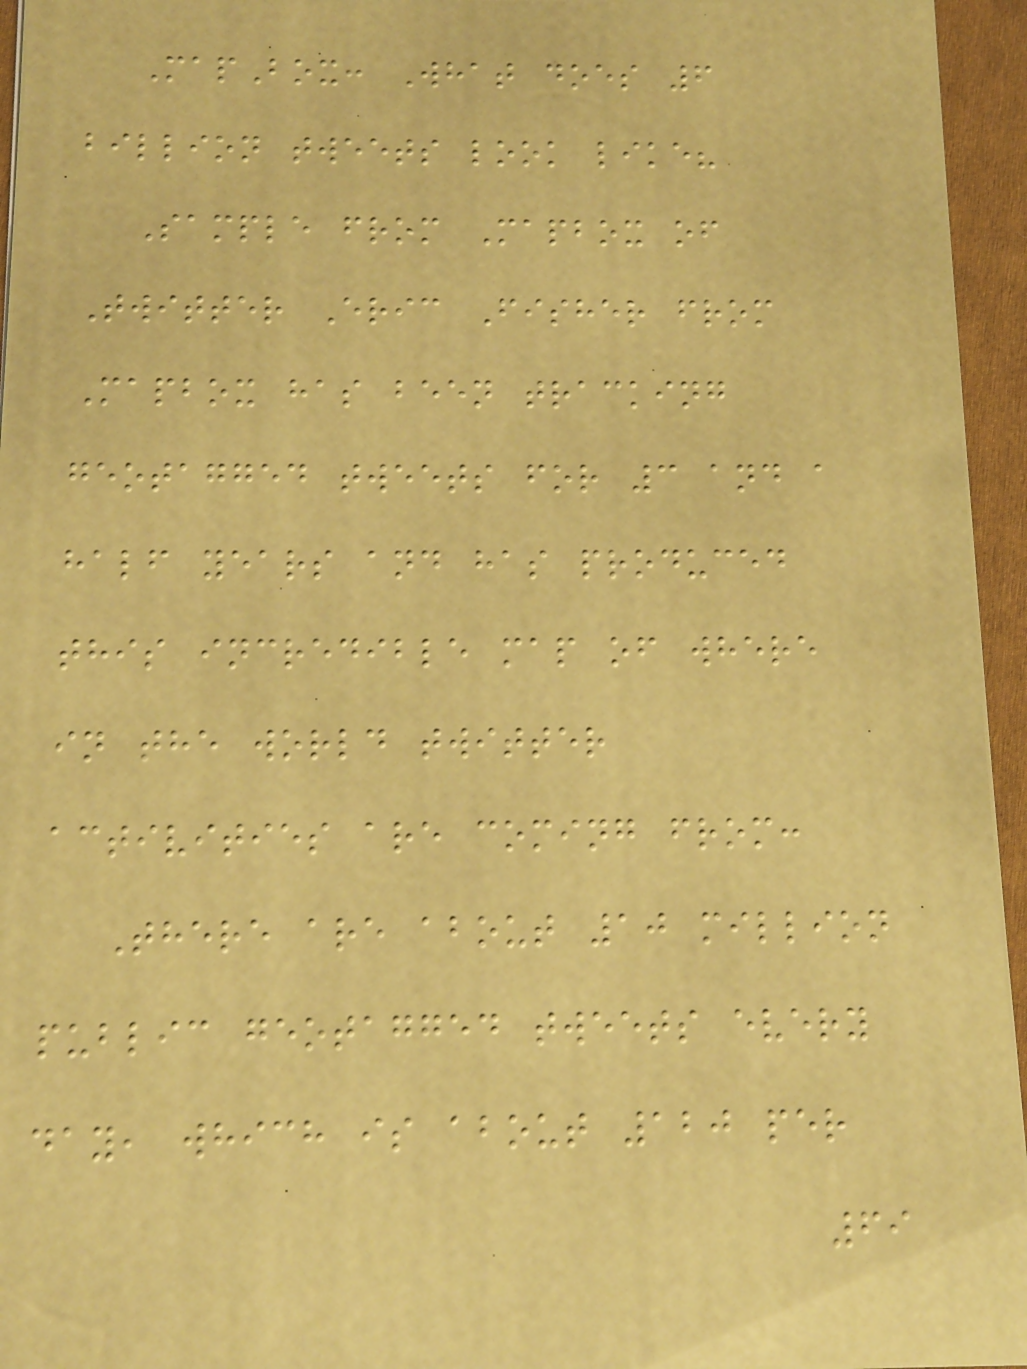MapBox: What does 6
billion tweets look like?
Sample from Mapbox of
Twitter Eric Fisher from
Mapbox has been tracking
geotagged tweets for 3 and a
half years and has produced
this incredible map of where
in the world twitter
activities are coming from:
There are about 10 million
public geotagged tweets every
day, which is about 120 per
69
